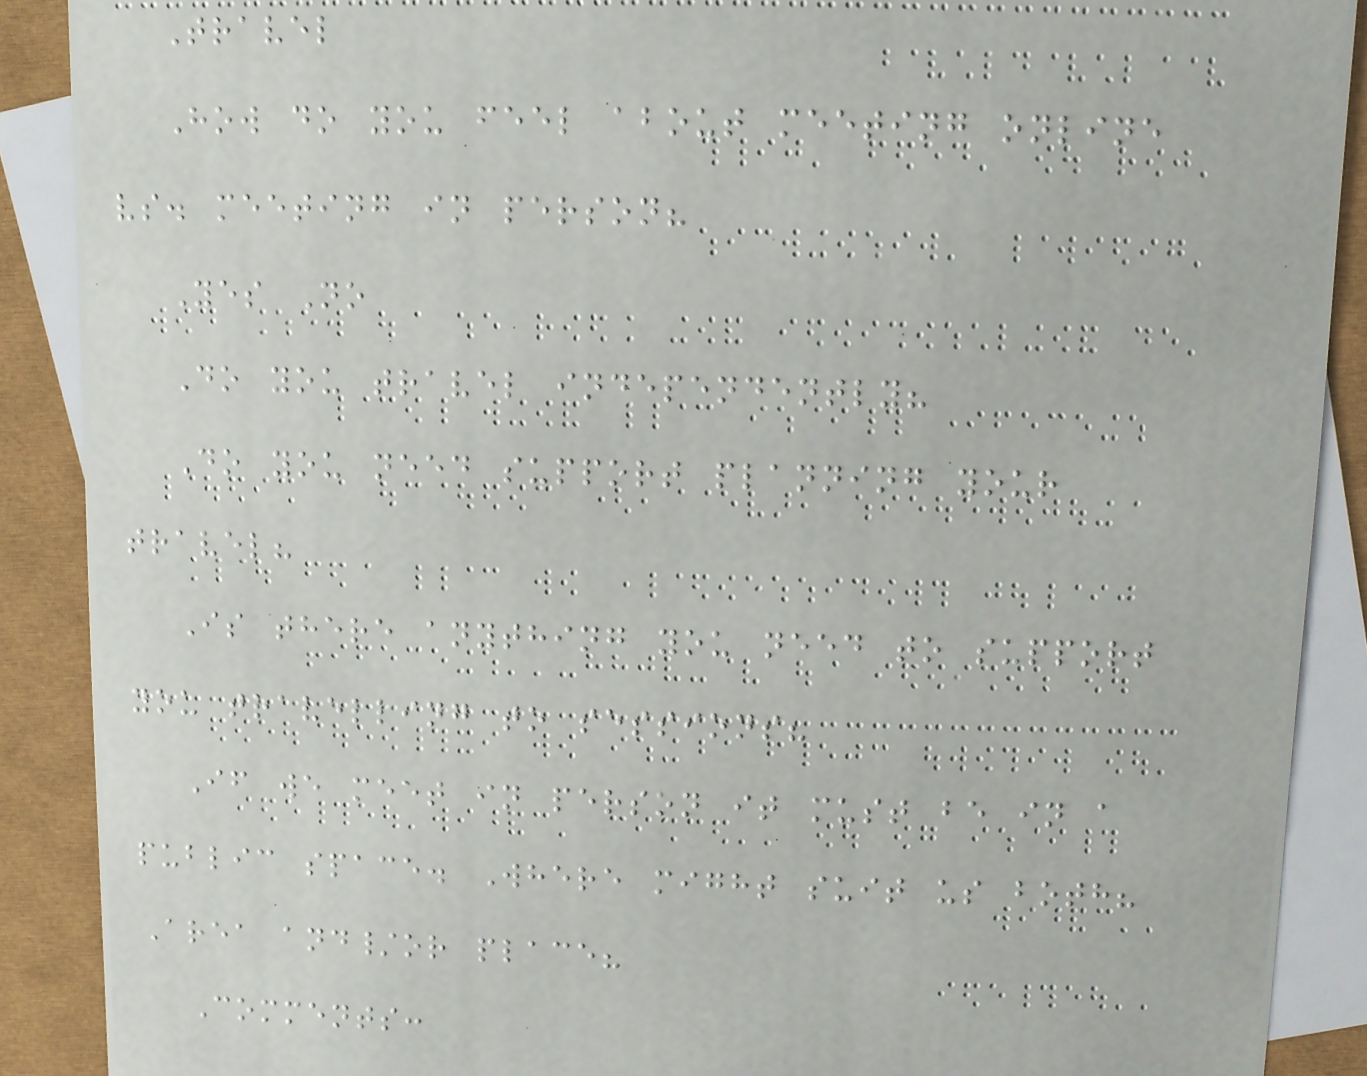Travel
How do you feel about meeting online
vs. meeting in person?
Yes No
Do you travel independently?
Do you need support planning your
travel?
Is there anything you need to support
you travelling to sessions?
If we meet in person it must be in a
public space. Where might suit us both?
Area and/or place?
Comments:
